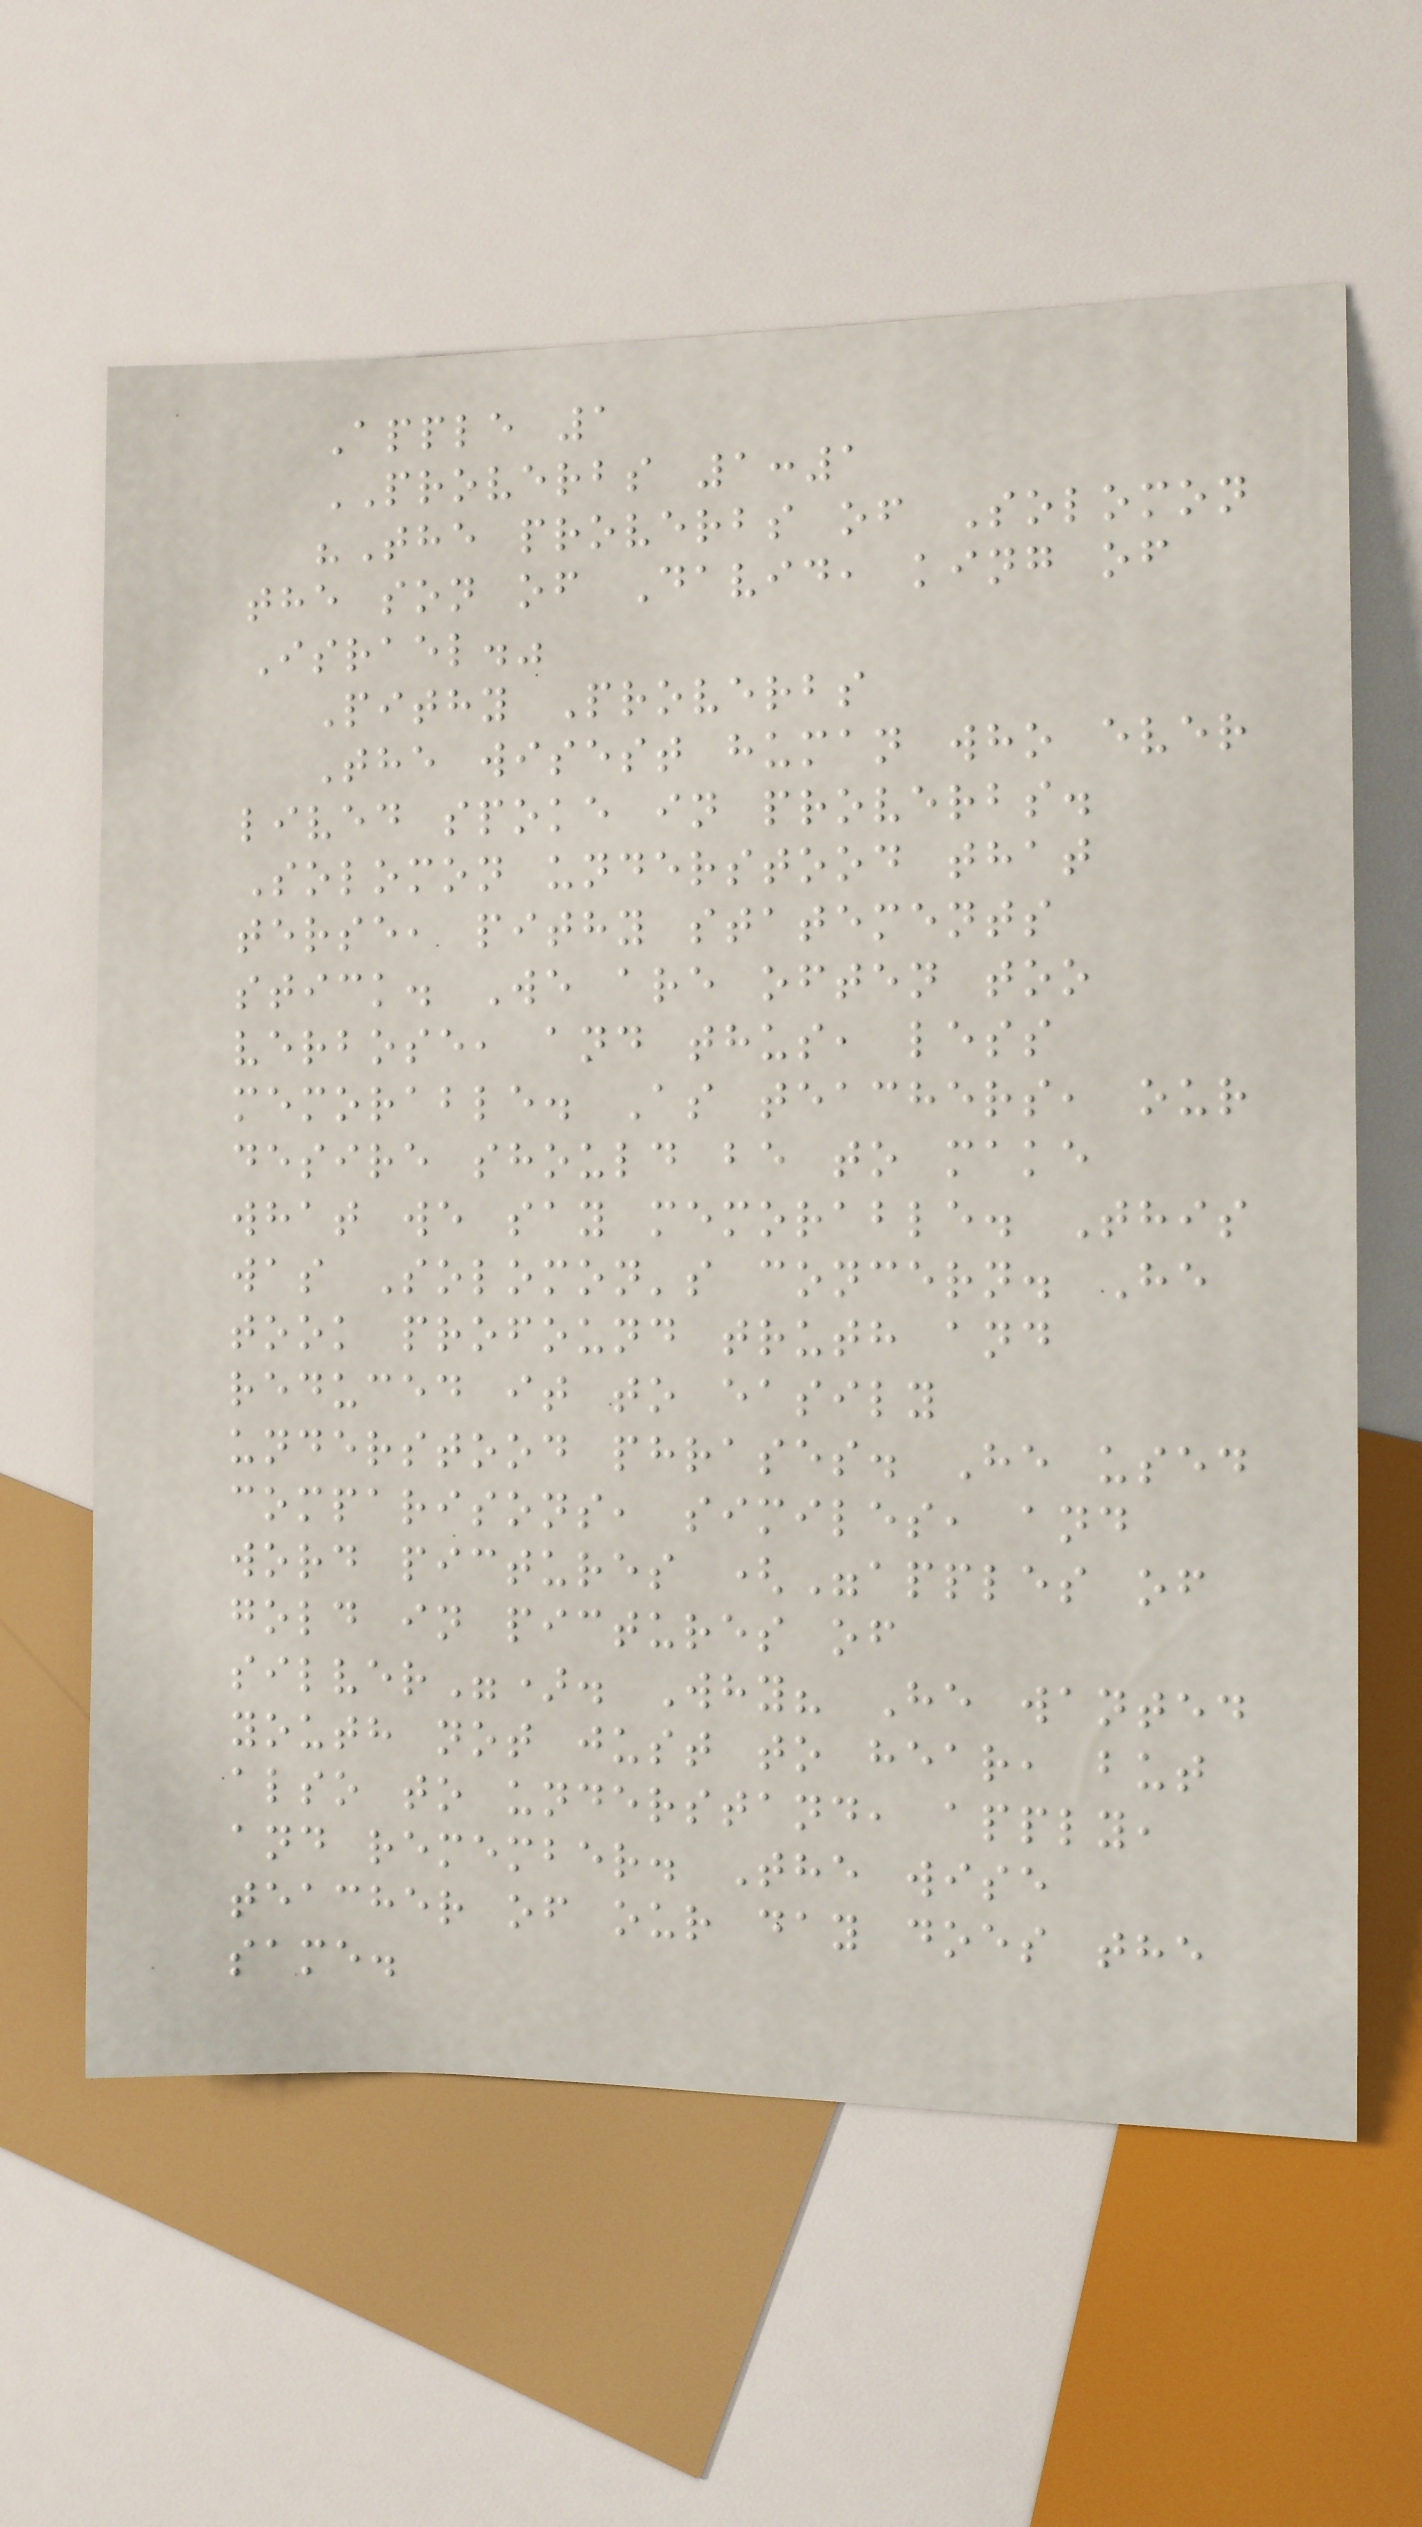Apple 1
PROVERBS 1:1
"The proverbs of Solomon
the son of David, king of
Israel."
Pithy Proverbs
The wisest human who ever
lived spoke in proverbs.
Solomon understood that
terse, pithy statements
stick. We are often too
verbose, and thus, less
memorable. As teachers, our
desire should be to make
what we say memorable. This
was Solomon's concern. He
took profound truth and
reduced it to easily
understood phrases. He used
comparisons, similes, and
word pictures ("apples of
gold in pictures of
silver"). Why? He wanted
youth not just to hear, but
also to understand, apply,
and remember. The wise
teacher of our day does the
same.
